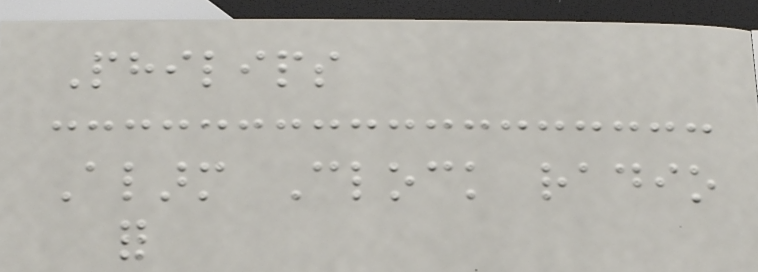Philips
Alarm Clock radio
for
